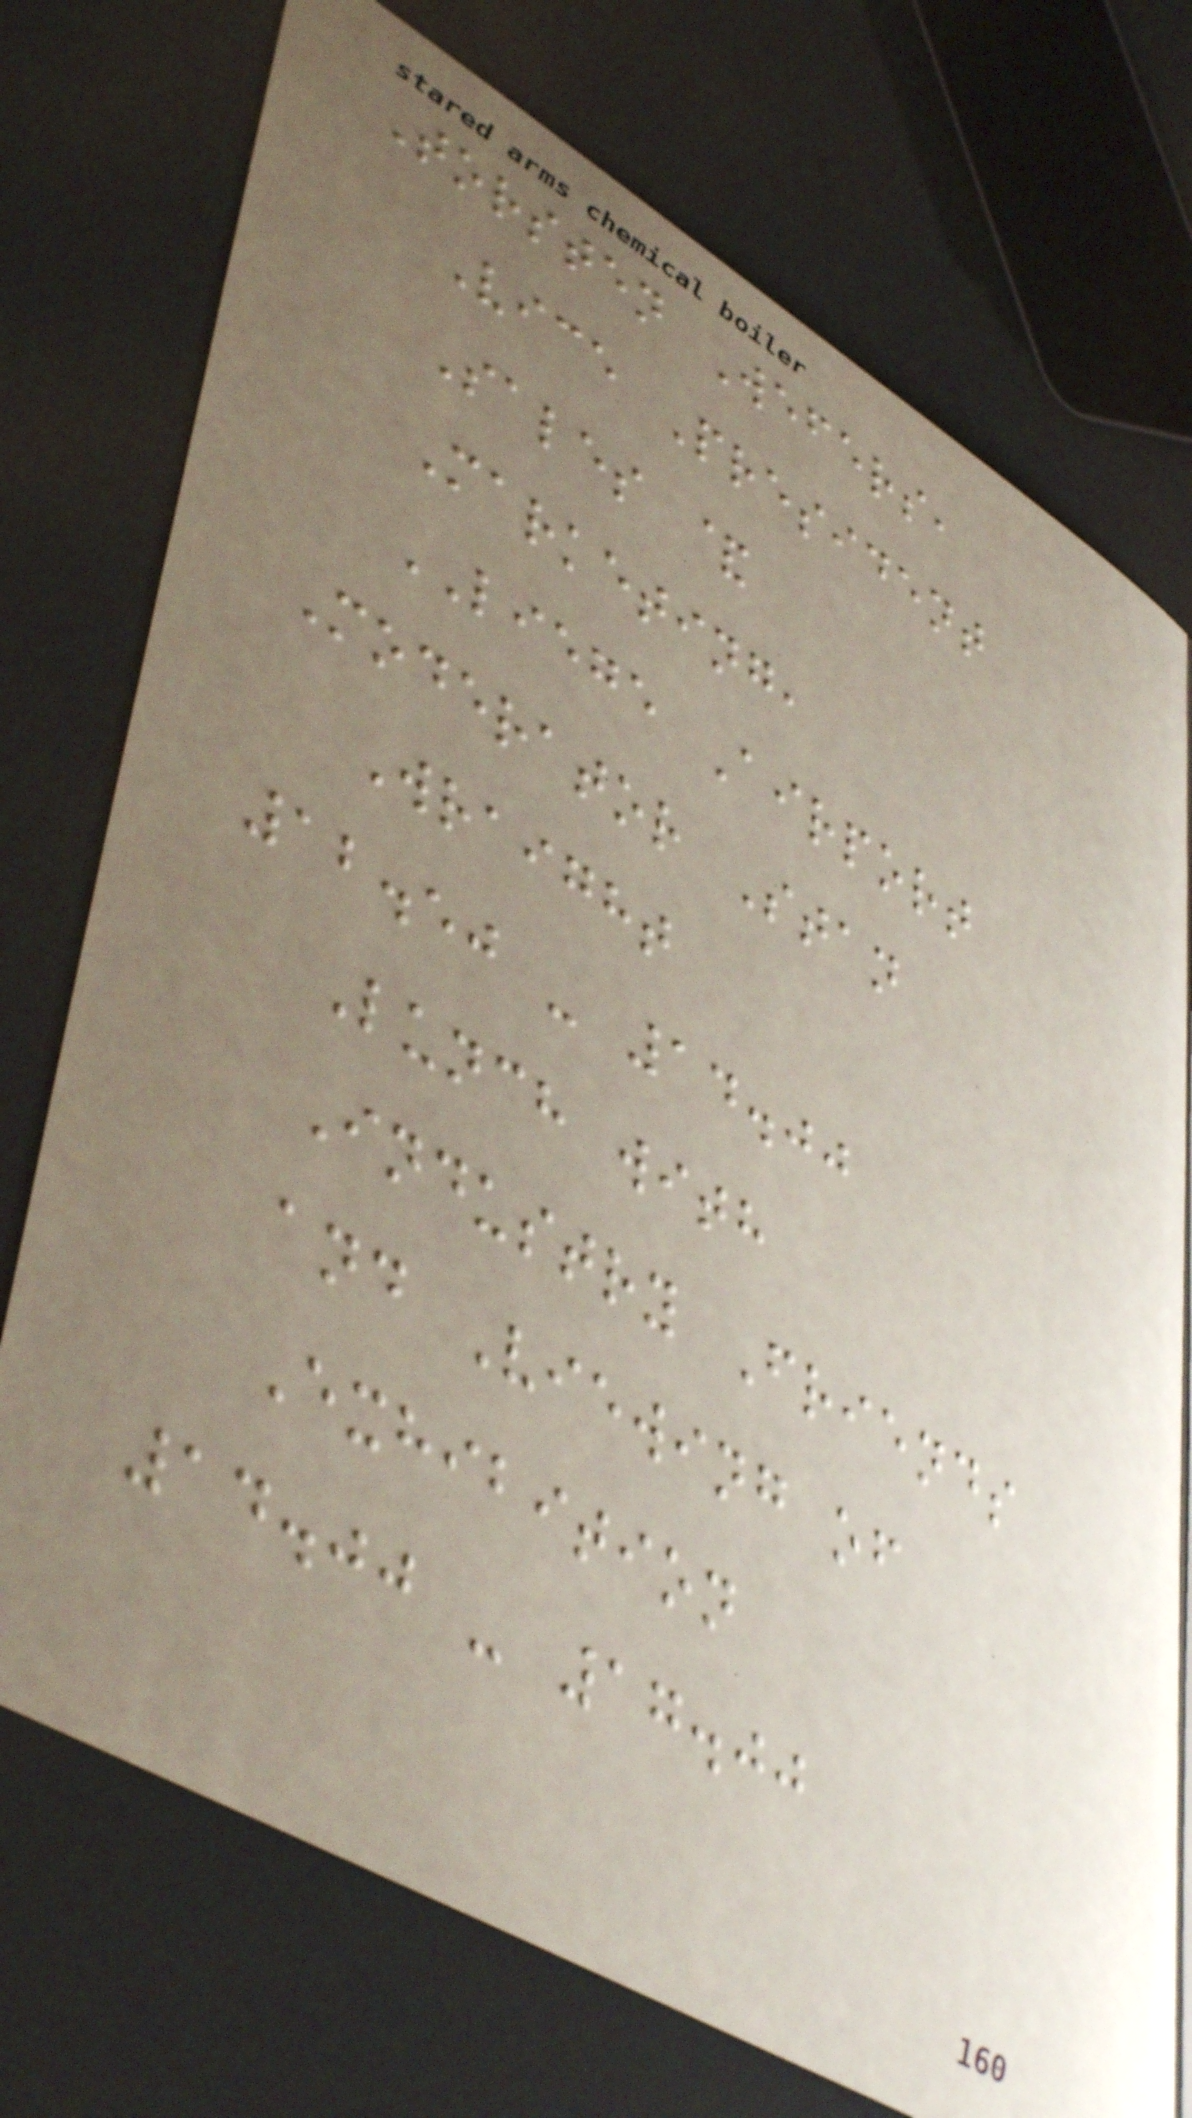Torsten Wefers,
Vice President
Sales &
Marketing,
LIEGE Airport
Moderator Stan
Wraight
12.50 - 14.00
Lunch with
Industry Friends
and Viewing of
Exhibition
14.00 - 17.00
